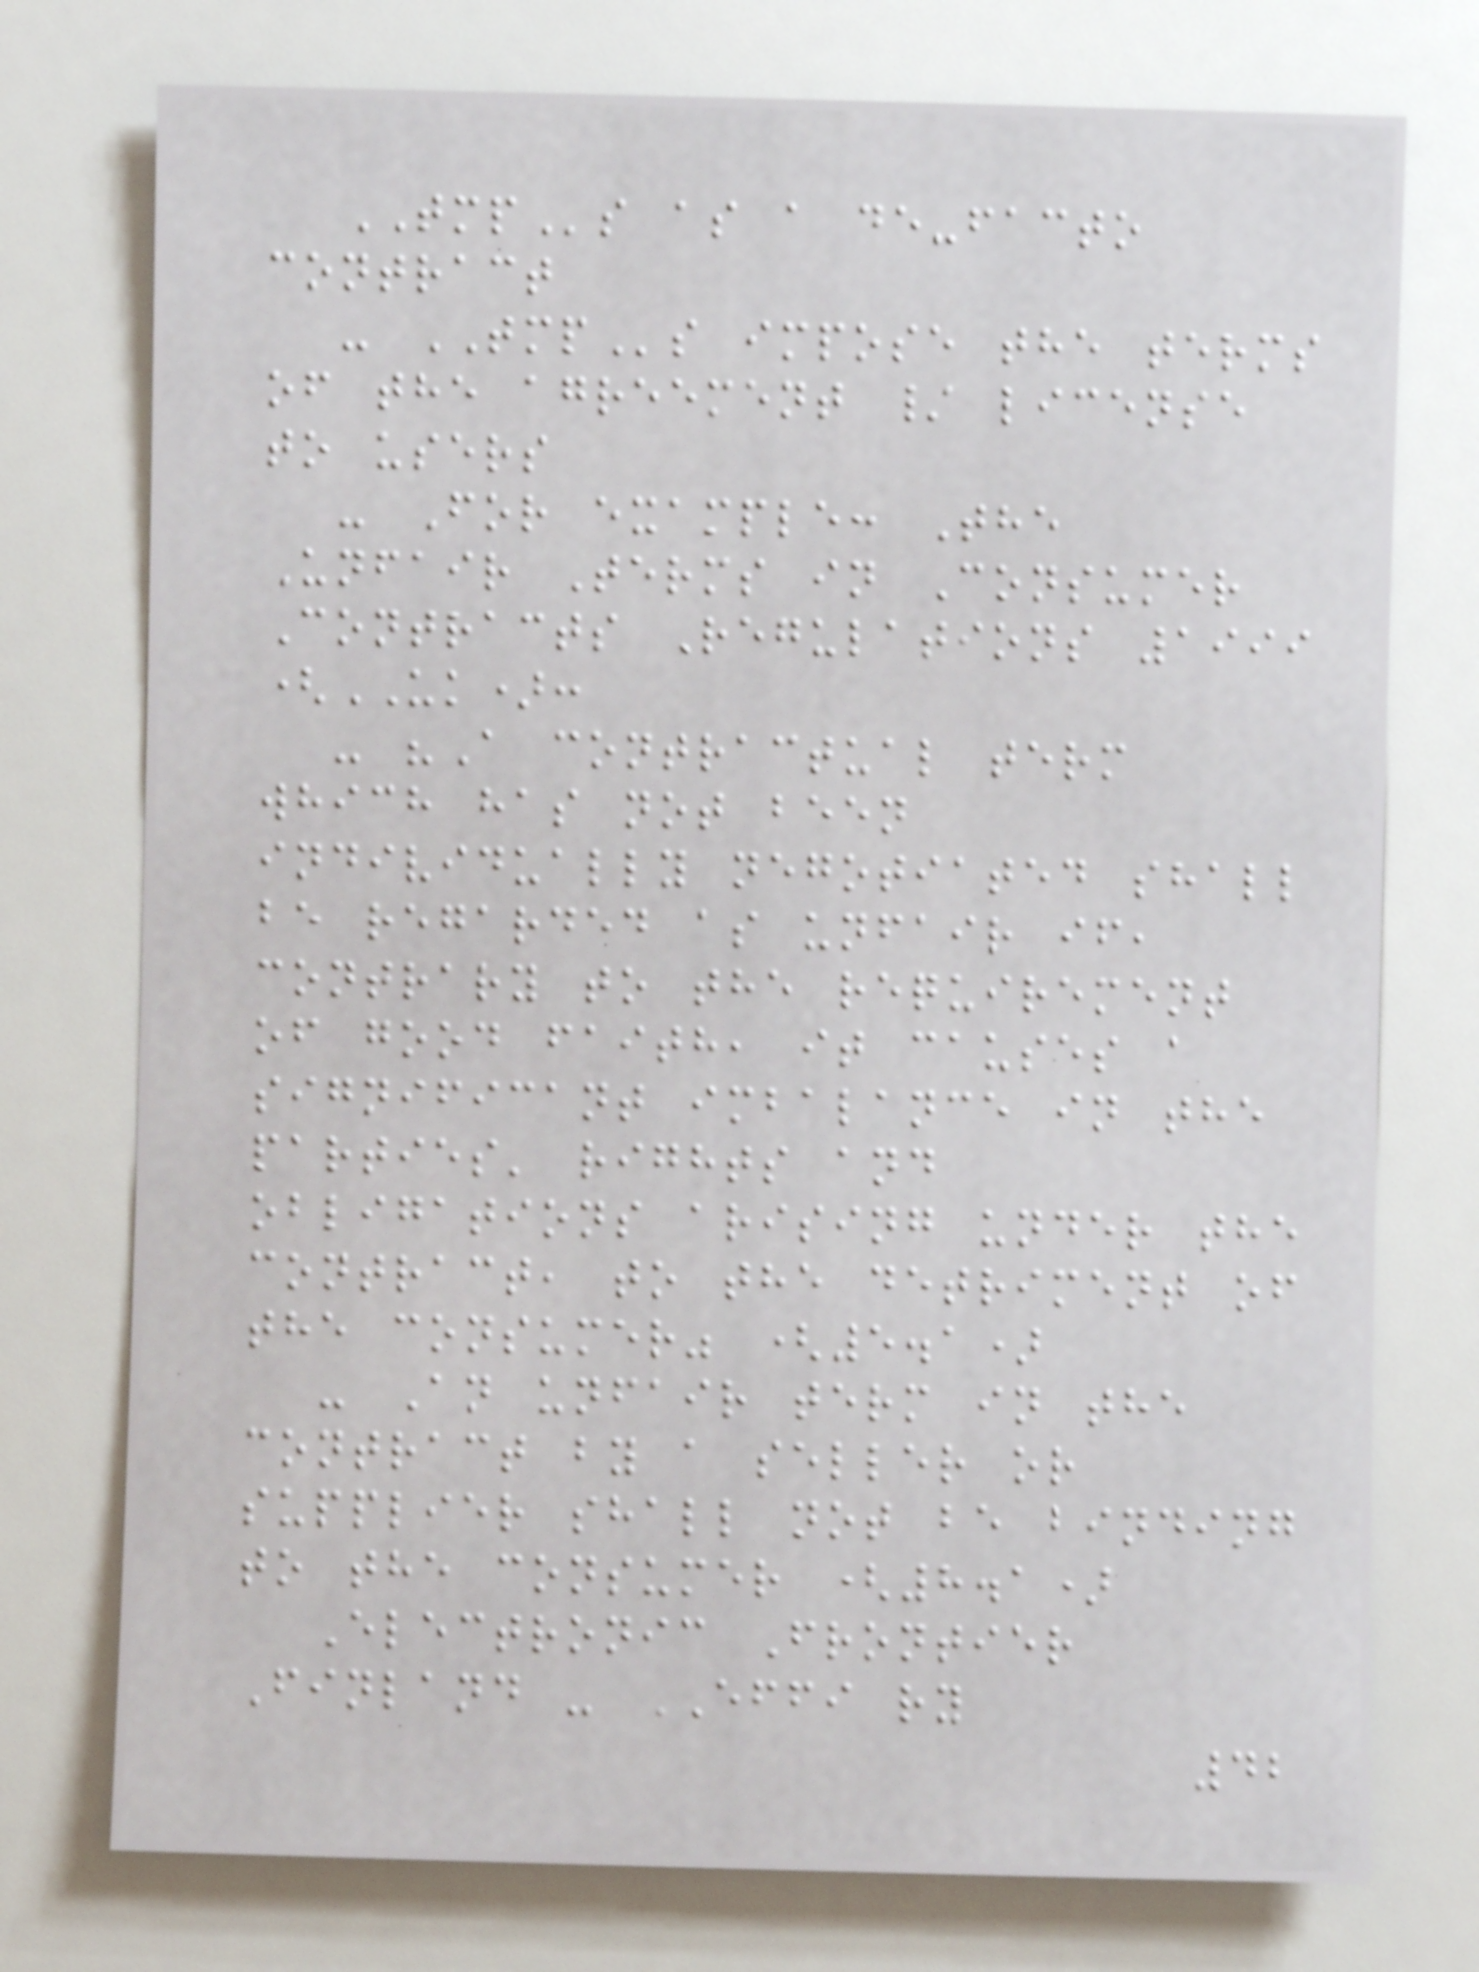TMPs as a de-facto
contract
- TMPs impose the terms
of the agreement / license
to users
- For example: The
Unfair Terms in Consumer
Contracts Regulations 1999
(UK):
- "A contractual term
which has not been
individually negotiated shall
be regarded as unfair if,
contrary to the requirement
of good faith, it causes a
significant imbalance in the
parties' rights and
obligations arising under the
contract, to the detriment of
the consumer" (5.1)
- An unfair term in the
contract by a seller or
supplier shall not be binding
to the consumer (8.1)
Electronic Frontier
Finland - EFFI ry
42
